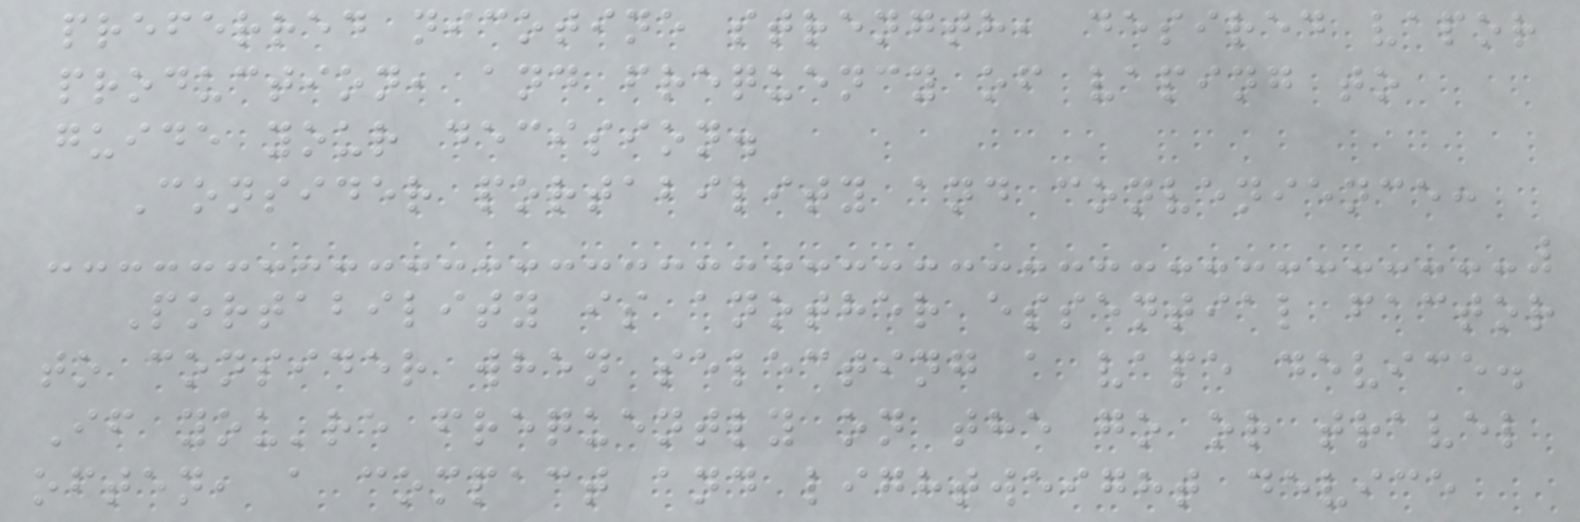preferred nicotine strength, desired vapor
production, and frequency of vaping to
guide your decision.
Consider portability and convenience:
Portability is another essential factor
to consider when selecting a vape device.
If you're frequently on the go or travel
often, a compact and lightweight device
